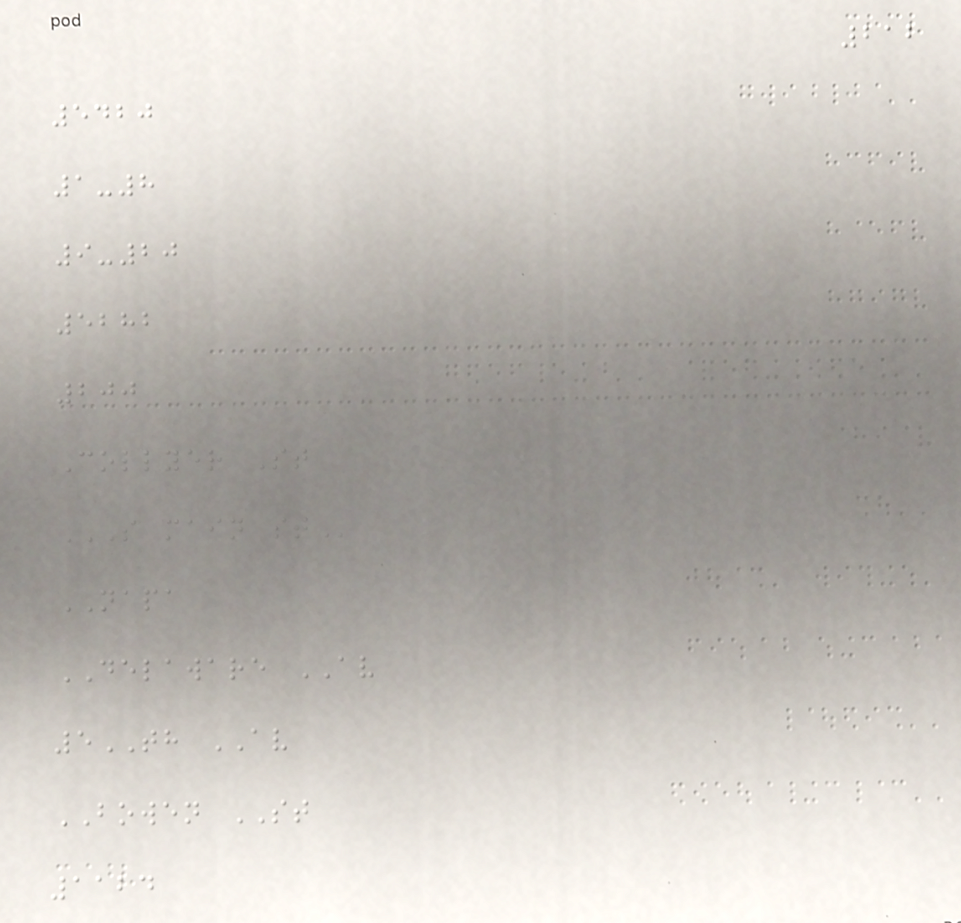212
5420
1-8
9-20
5282
200
Collyer St
S MAIN ST
NAPA
DELAWARE AV
5TH AV
BOWEN ST
1124
